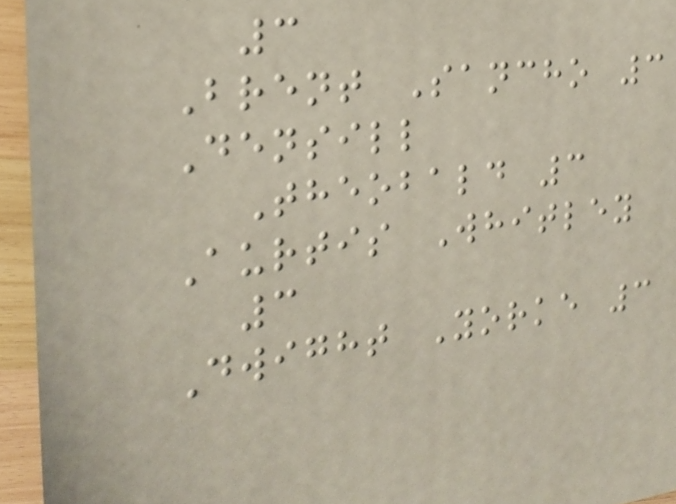3
Brent Sancho 3
Densill
Theobald 3
Aurtis Whitley
3
Dwight Yorke 3
